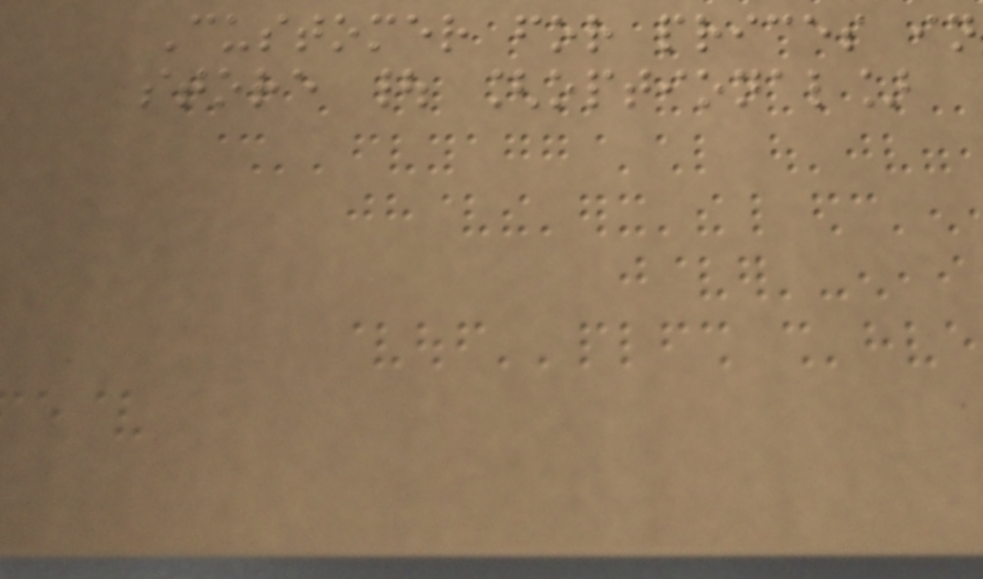Customer for prices in
store | [optional]
